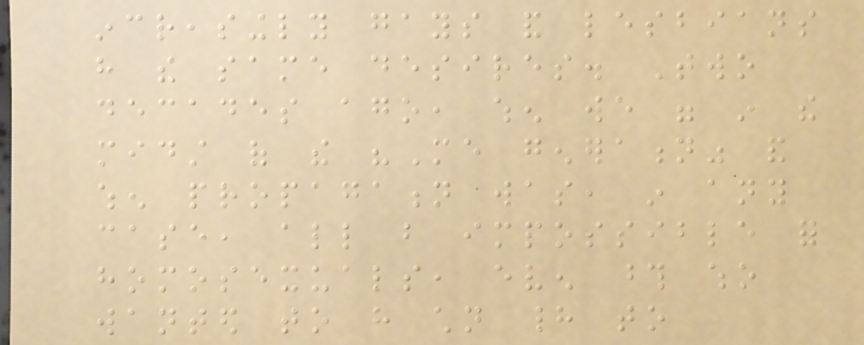increasingly gays and lesbians
have the same desires. Two
decades ago, when we were in the
midst of the "Me generation" and
when propagation was, in any
case, all but impossible for
homosexuals, even those who
wanted to have children had to
